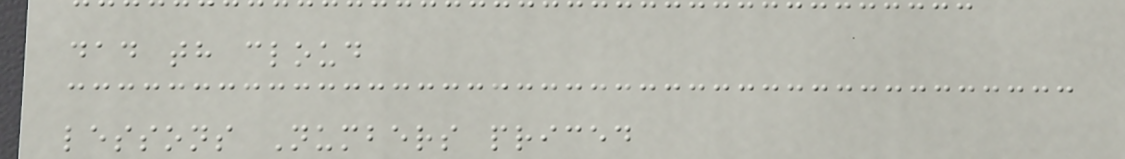dad th cloud
lessons Numbers priced
